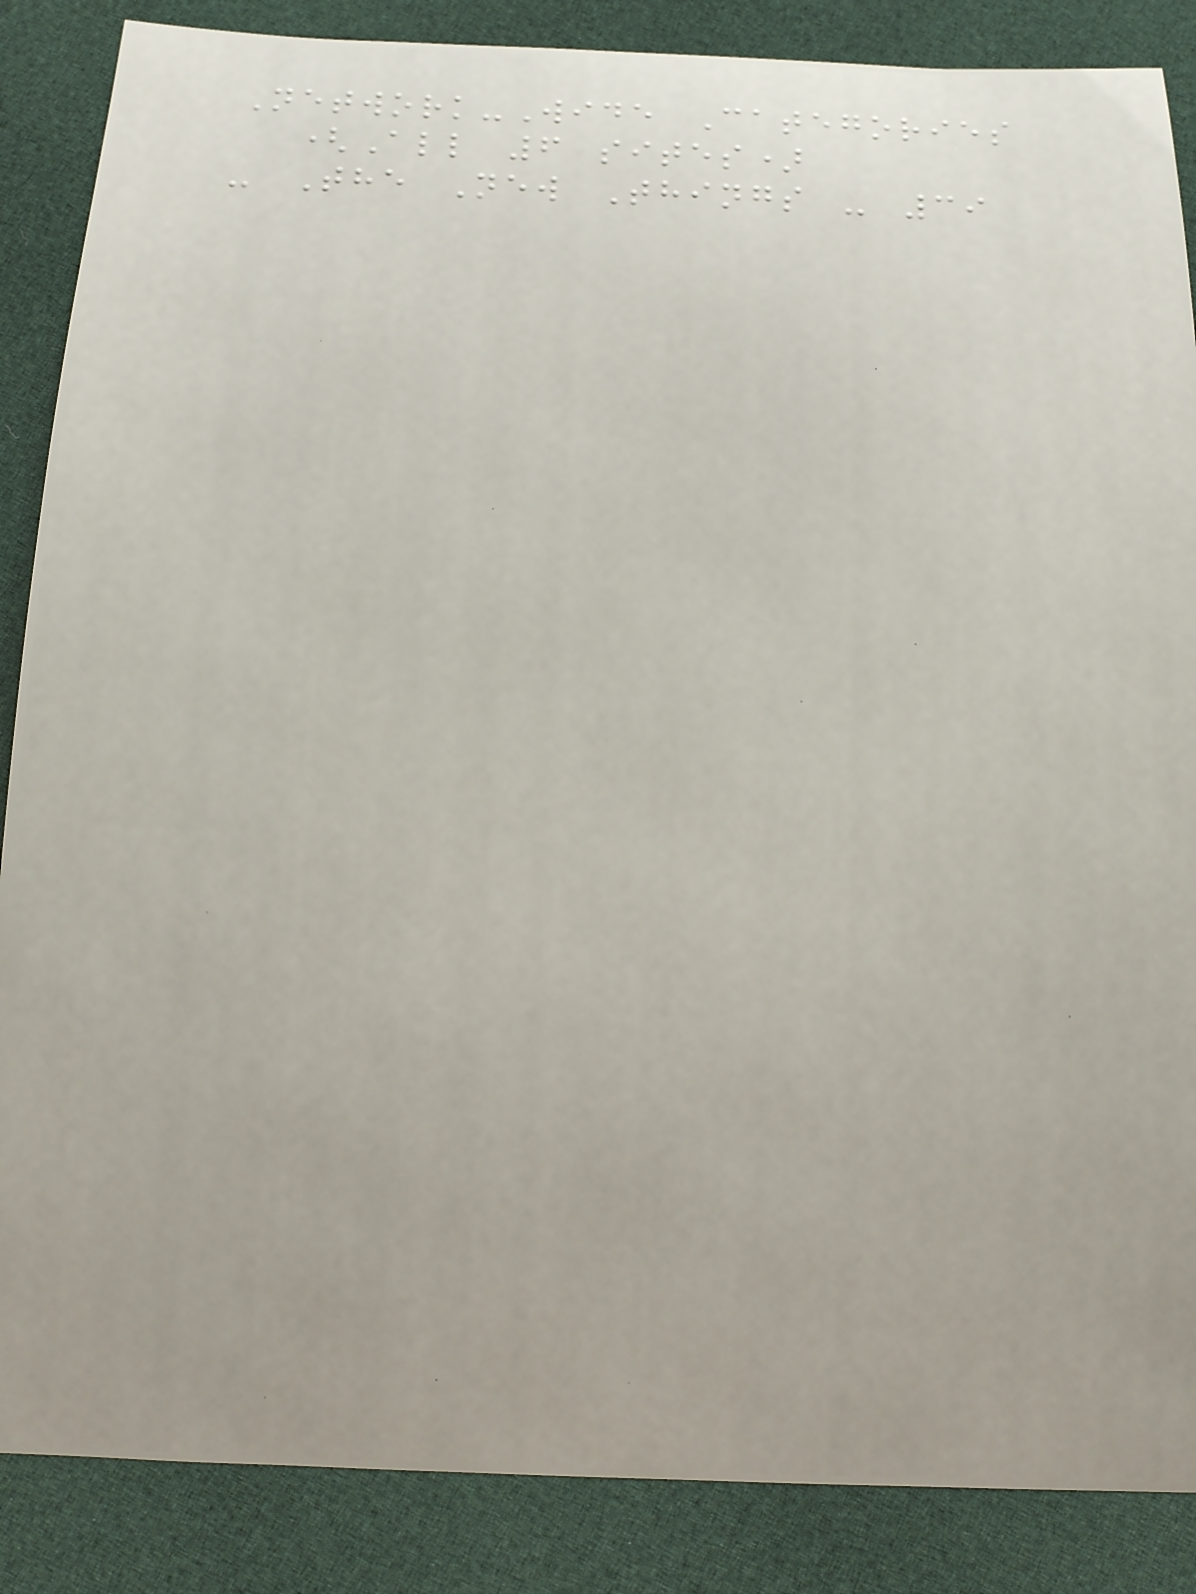Network-Wide Categories
(All 6 sites)
- The New Things - 39
